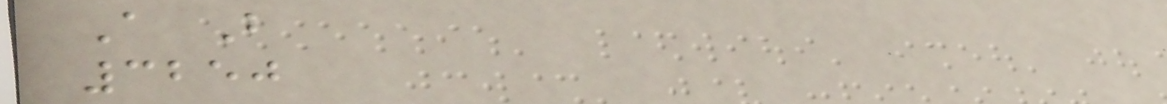A B
3250
